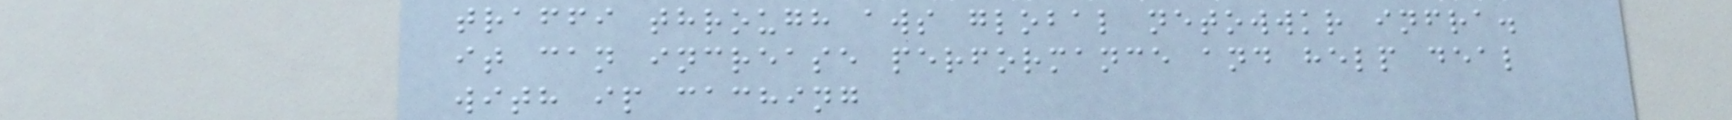traffi through aws global netowwkr infra.
it can increase performance and help deal
with ip caching
